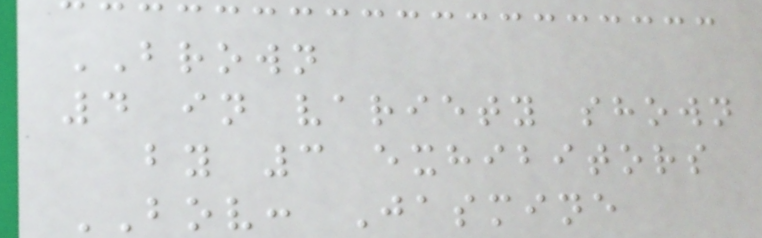BROWN
4 in variety shown
by 3 exhibitors
BOV: Jasmine
